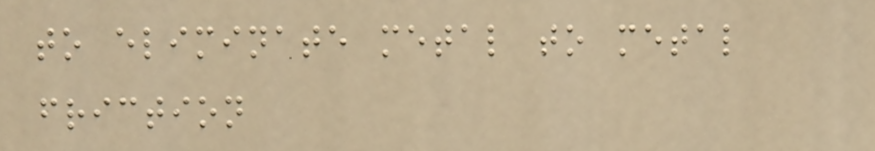to eliminate metal to metal
friction
